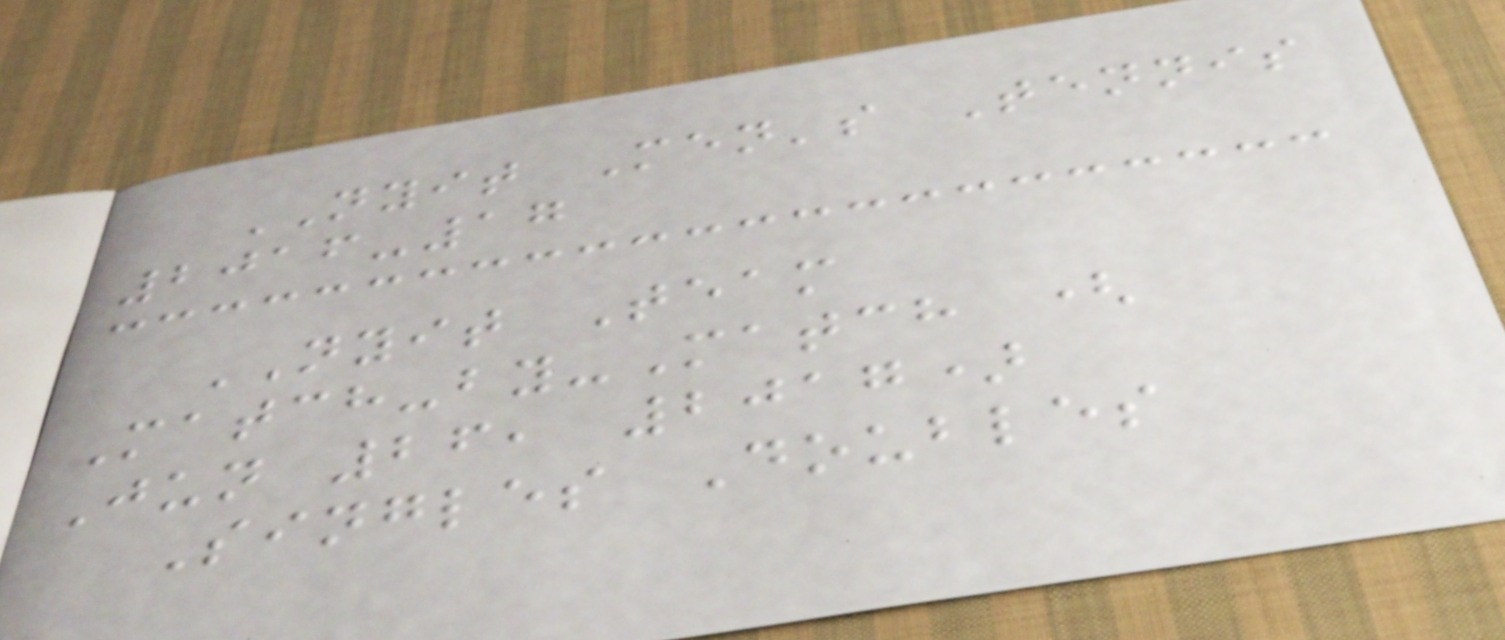NYIT Men's Tennis
2016-17
NYIT Team
Match-by-Match (
Jun 26, 2017)
Singles Doubles
